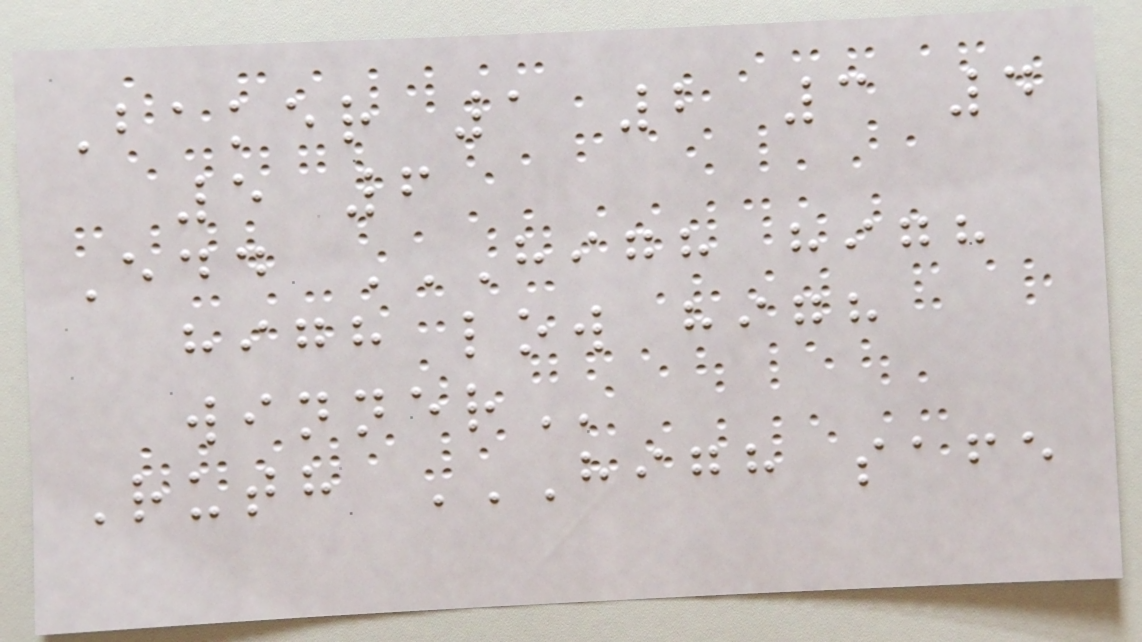Baker 1 2 3 4
5 6
Edd HIGH HIGH
HIGH LOW HIGH
WINNER
Ruth HIGH SAFE
